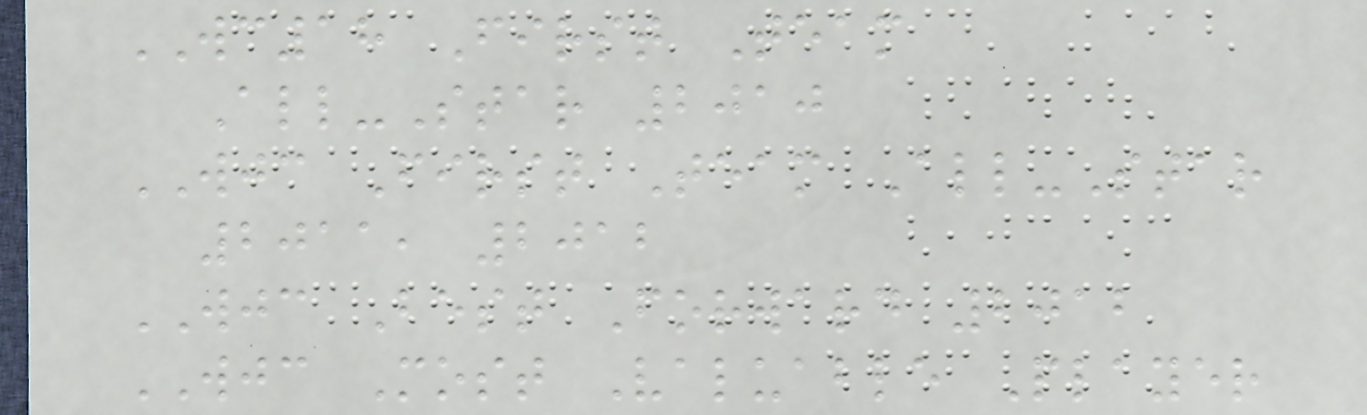WC18 First Team
All-Star 2010
WJC First Team All-Star
2011, 2012
WJC Best Forward 2012
WJC Most Valuable Player
